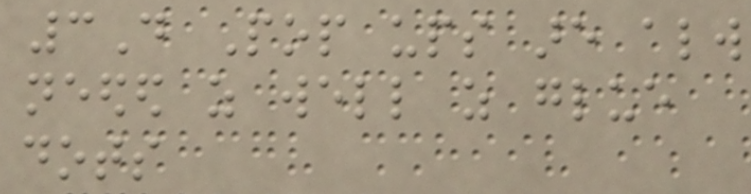3D Pop ups are always
needed as well as glue
dots
